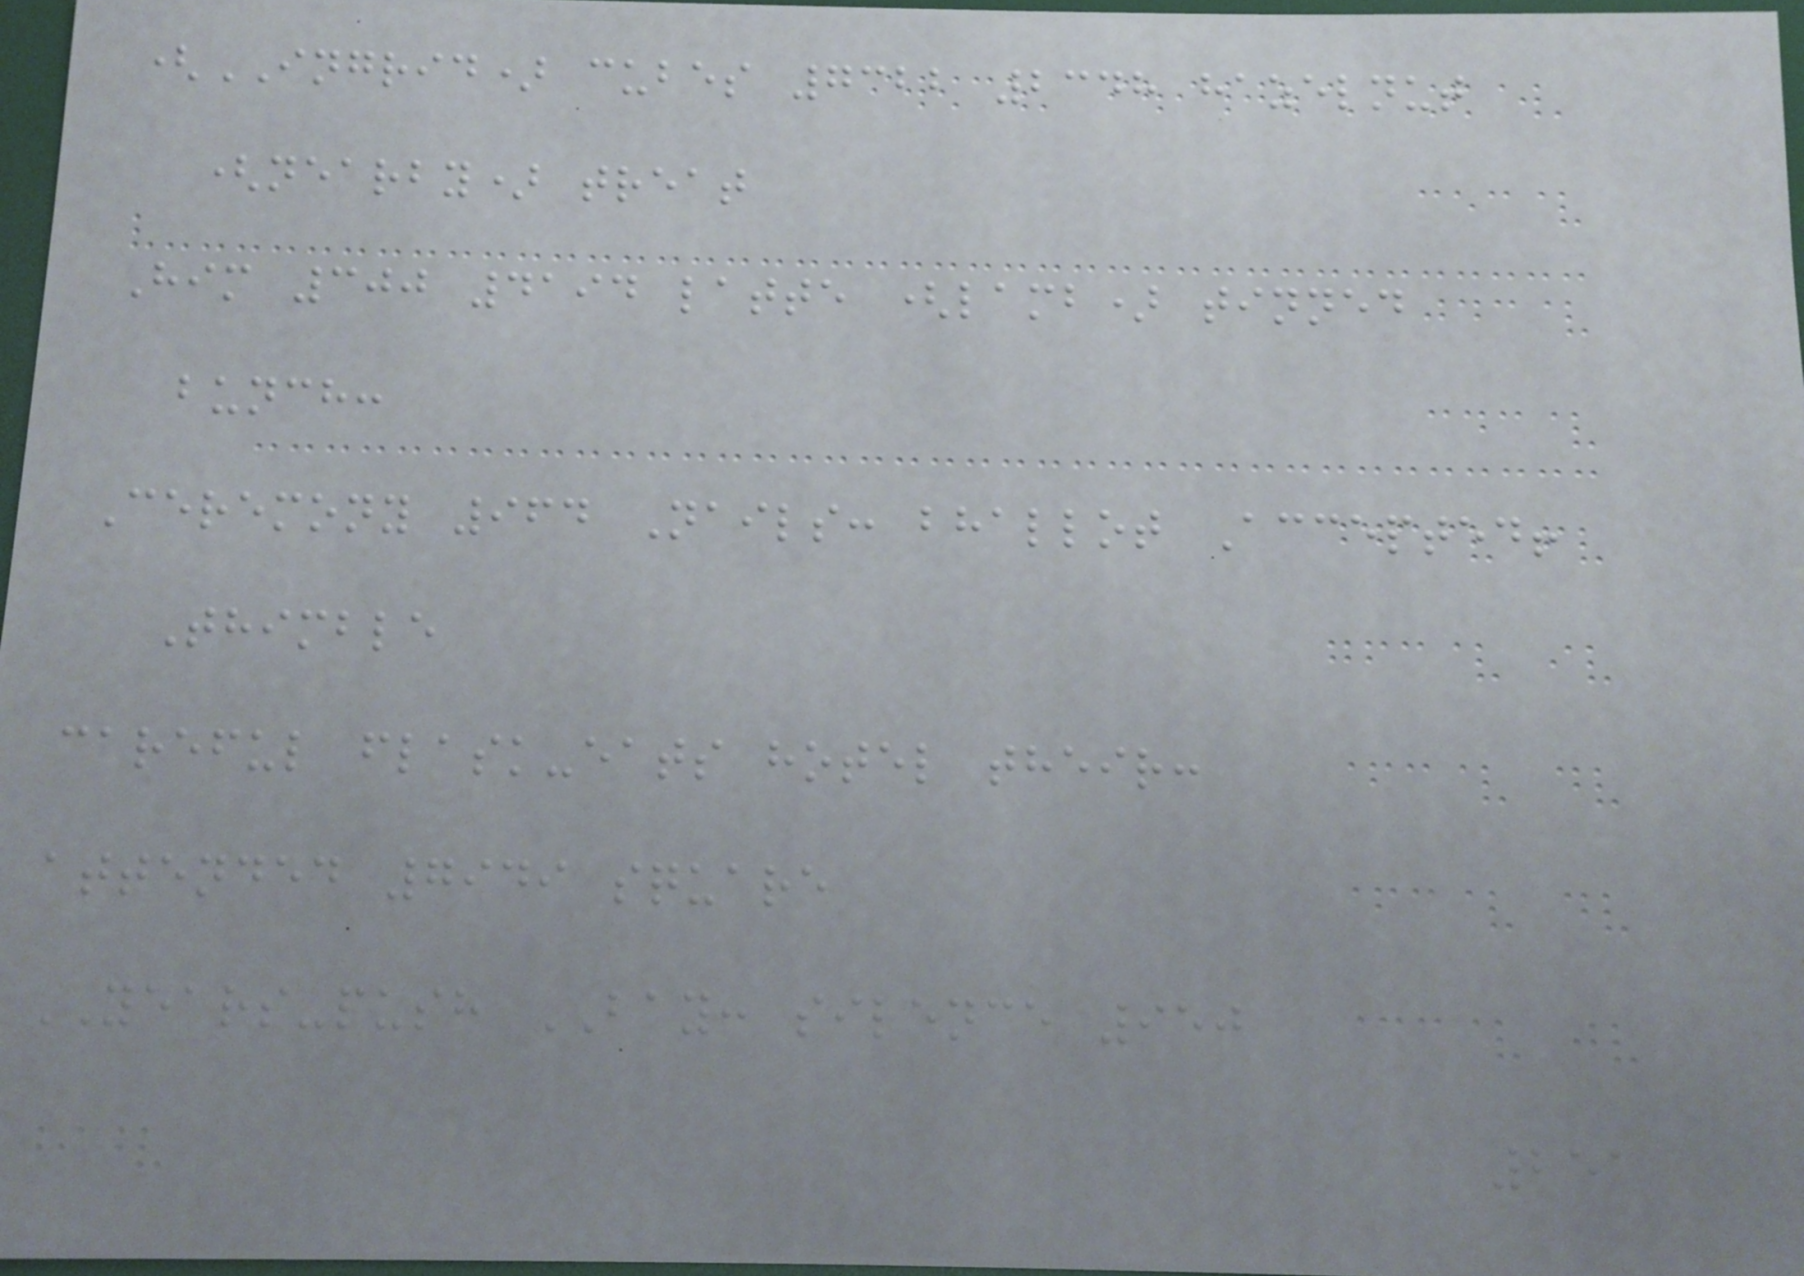(INGRID) cubes 7322 2348 hazelnut
(nearby) treat
Him 300 4194 latte (lamb) tinned
bunch:
Ceremony 964 Nails: bhallot Accepted!
Thimble
careful flask-eats hotel their:
attended 7949 square
YEARS-push BAY: silence 950
251
